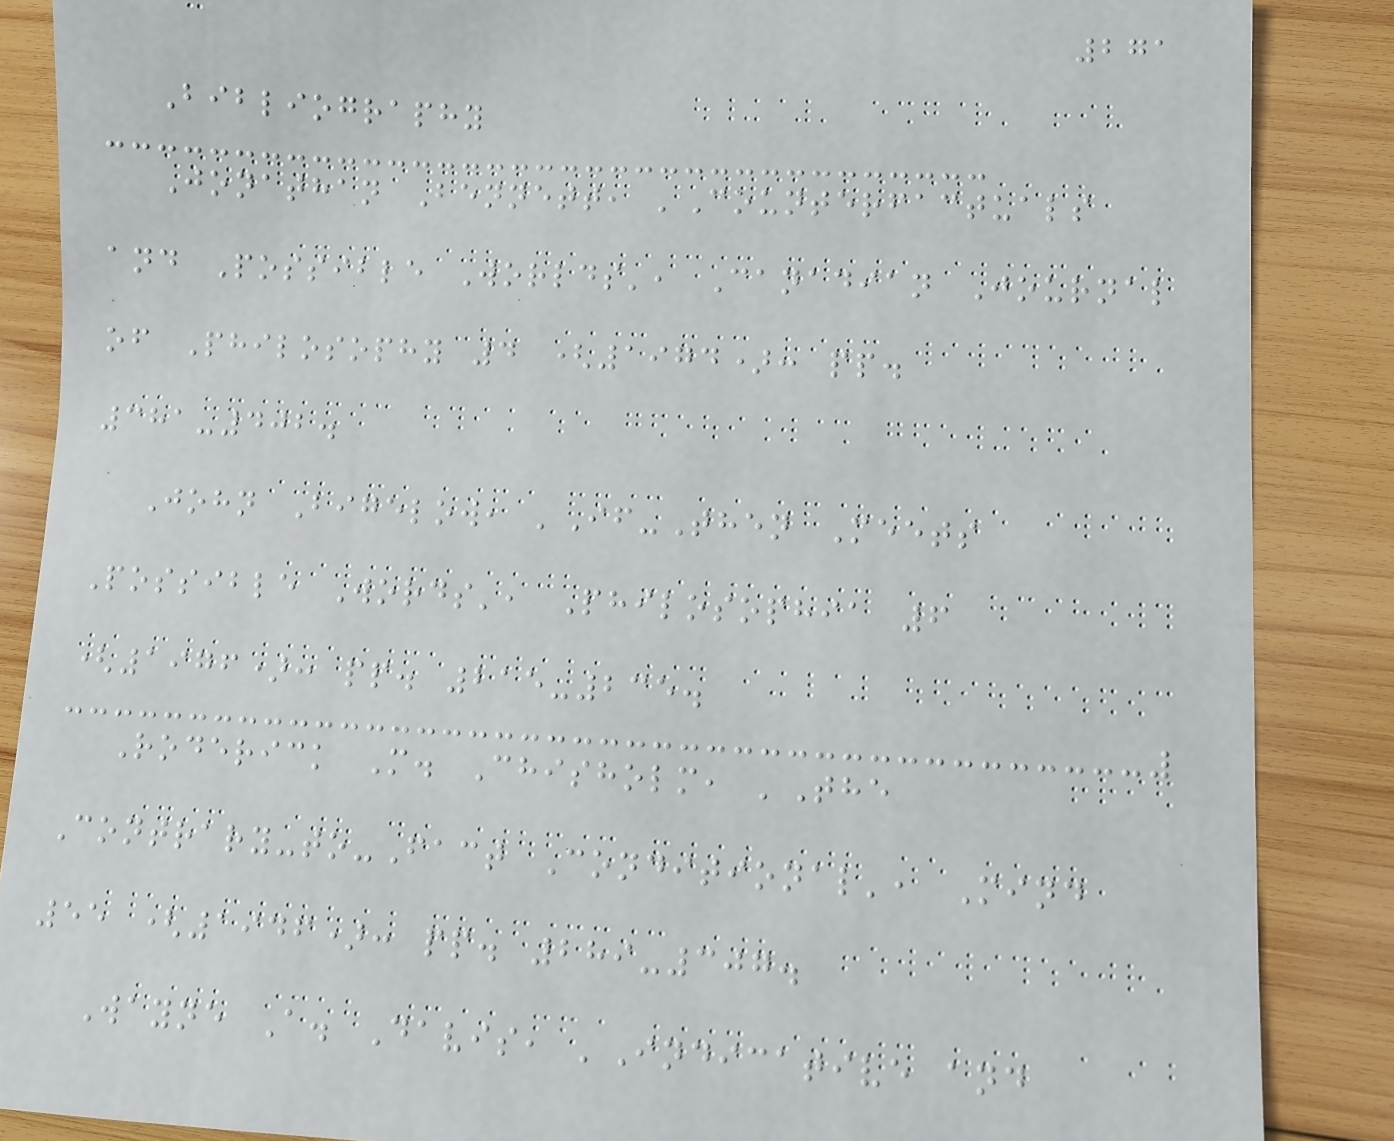271
Bibliography
Jonathan Bennett, 'Counterfactuals
and Possible Worlds', Canadian Journal
of Philosophy 4 (1974): pp.
381-402.
John Bigelow, 'If-Then Meets
Possible Words', Philosophia 6
(1976): pp. 215-235.
Roderick M. Chisholm, 'The
Contrary-to-Fact Conditional', Mind
55 (1946): pp. 289-307.
Wayne A. Davis, 'Indicative and
